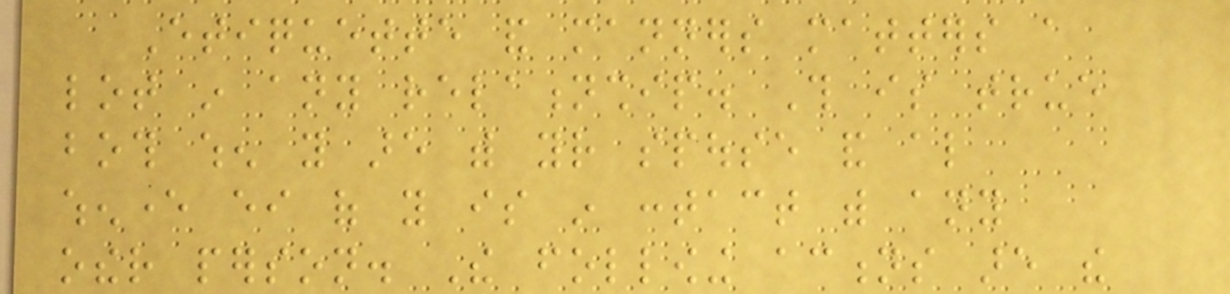Etiquette and manners matters a
lot in any relationship. This is true
both when you are with your spouse and also
whenever either of you is in contact with any
other person. The following actions are the
